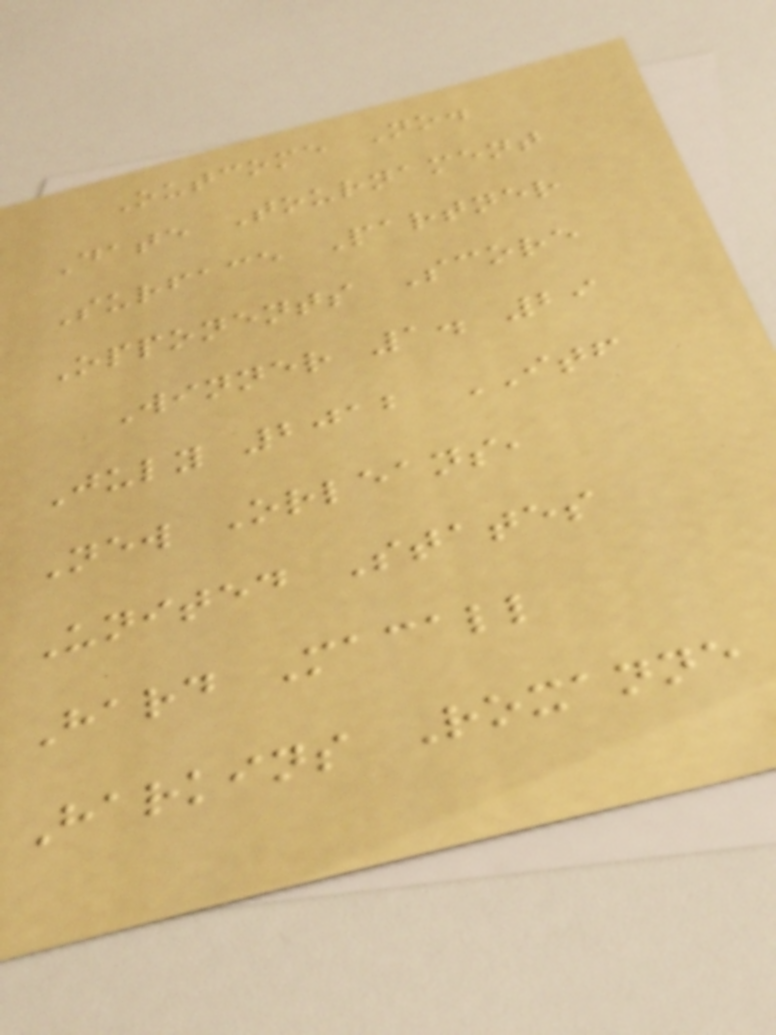Outcome No.
Date Tournament
Surface Partner
Opponents Score
Winner 1. 29
July 2012 ITF
New Orleans,
United States
Hard Macall
Harkins Roxanne
